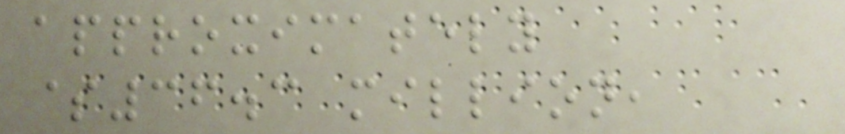approximately
$36.3 million,
